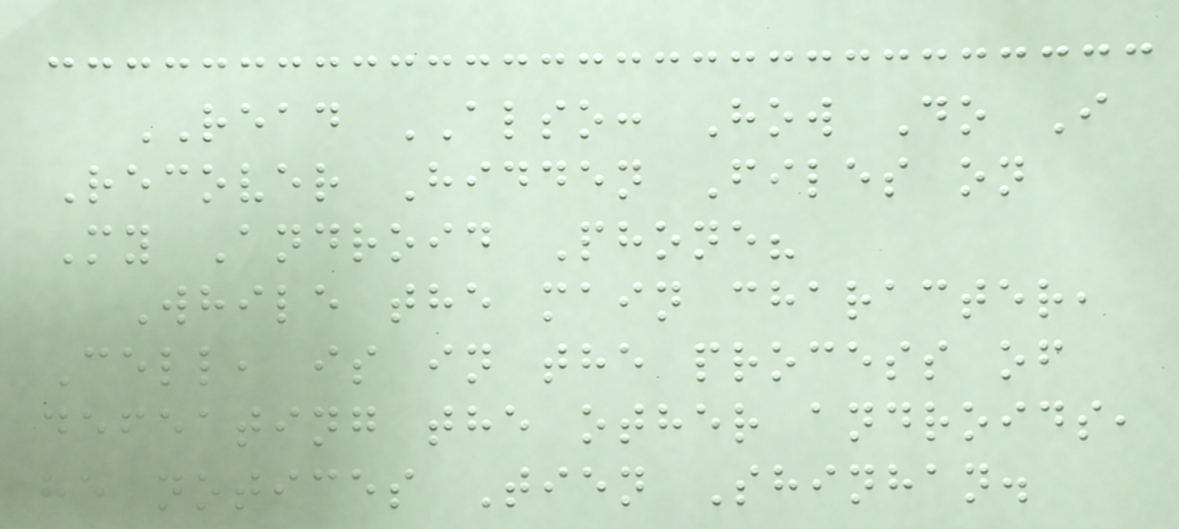READ ALSO: How Do I
Recover Hidden Files on
My Android Phone?
While the main character,
Cell, is in the process of
defeating the other androids,
he notices Tien Shinhan.
